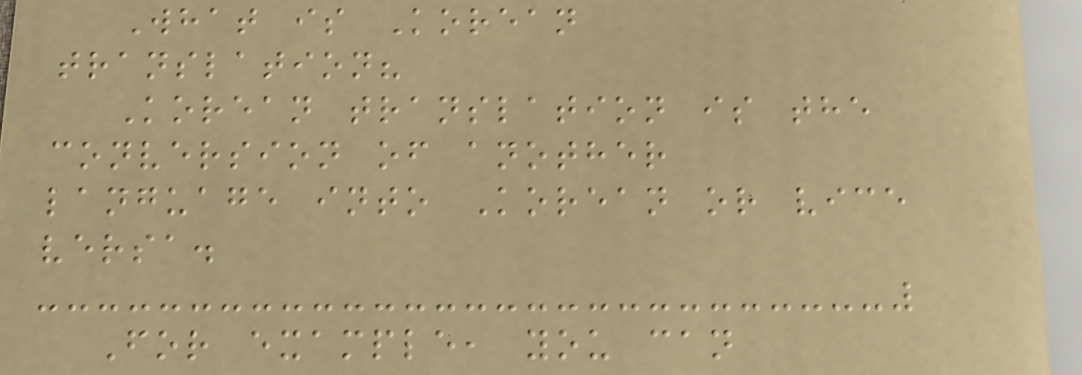What is Korean
translation?
Korean translation is the
conversion of another
language into Korean or vice
versa.
For example, you can
